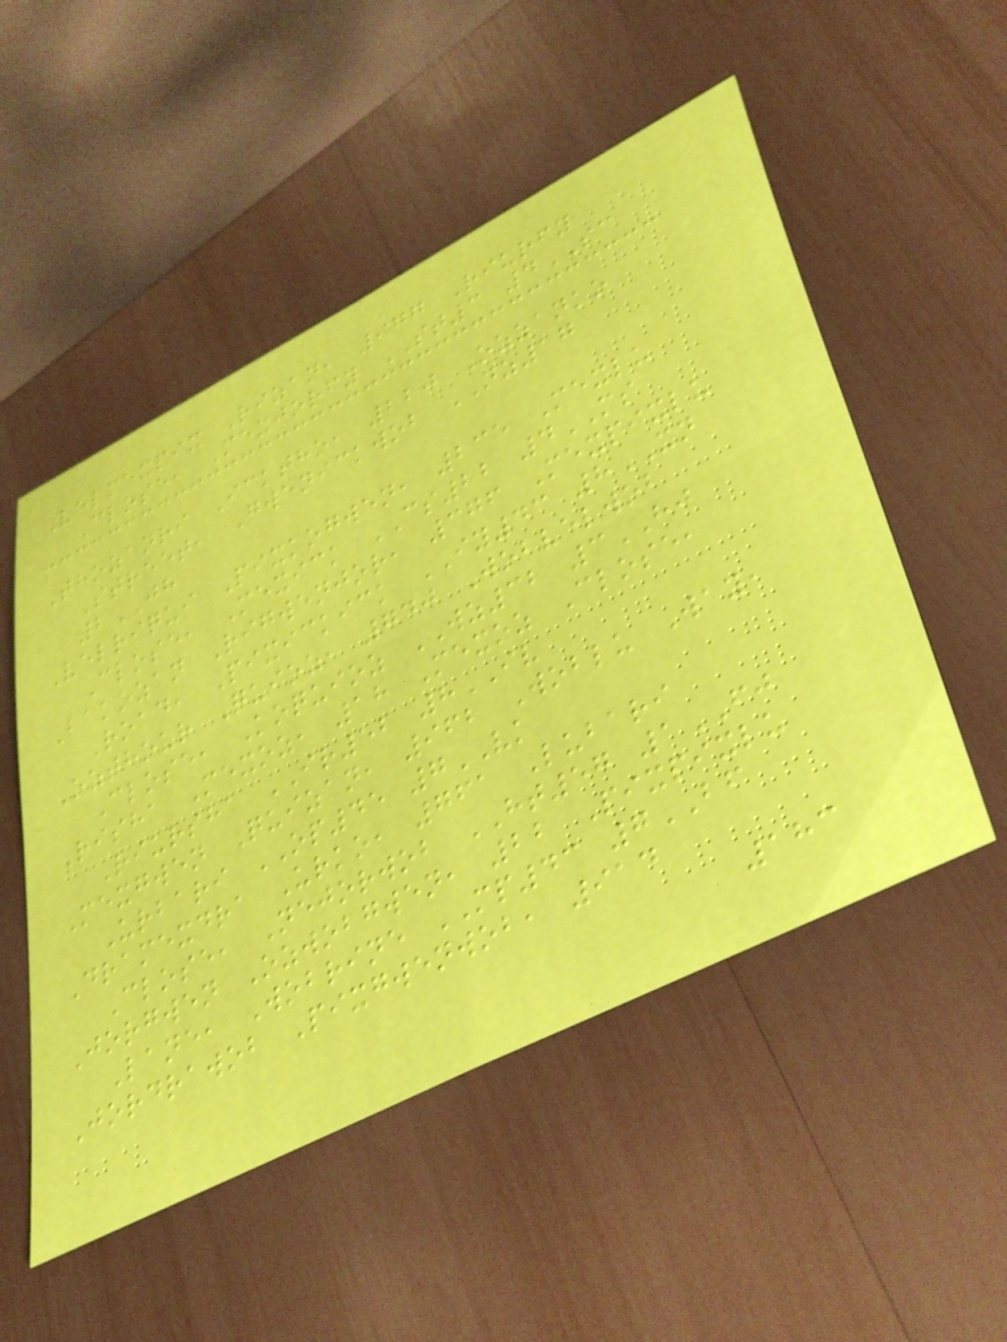Velmexpix Rizan, 977 Riurfy
Close, Mexjorfy ST3 4SC
Thozanri Icktho, 220 Ozzanko
Street, Gwenickwob NZ17
2JH
Velriqui Pixkogwen, 235 Mexlu
Close, Mexick CS22 4MS
Bakozan Rigwenjor, 376 Mexpixlu
Road, Pixickick IY43 8XN
Ozthour Quioz, 740 Wobvelwob
Close, Koquioz WZ32 3HJ
Risha Mexoz, 18 Mexoz Close,
Riursha IR52 8IV
Mexgwen Quizan, 962 Woblu Way,
Urbari OP45 7VK
Dramexdra Urko, 761 Lubari
Close, Nejorwob HT57 1FJ
Jorgwen Ozwobgwen, 22 Pixpixlu
Lane, Wobrine MP43 7BF
Jordrawob Pixgwenwob, 914
183
